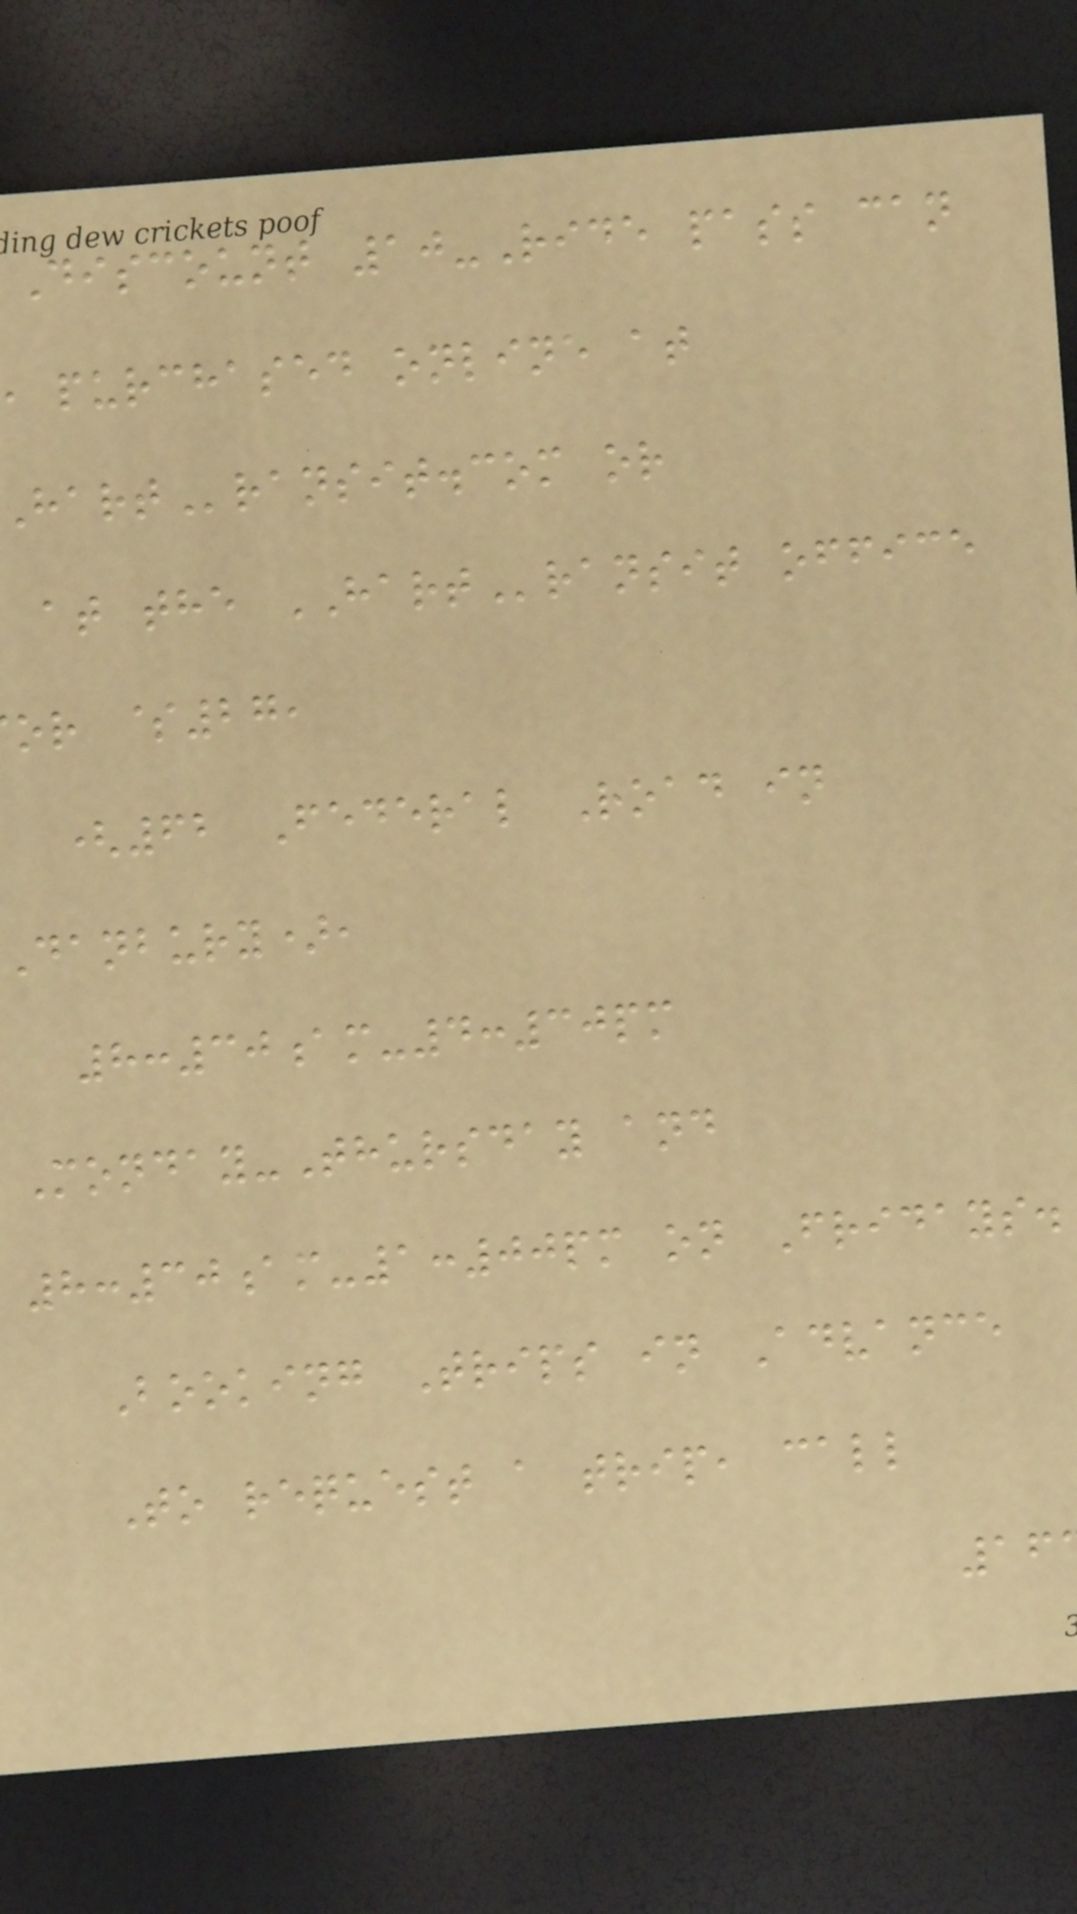Discount 10-Ride pass can
purchased online at
ransit.com or
at the HARTransit office
or $27,
(62 Federal Road in
Danbury),
8:30am-4:30pm
Monday-Thursday and
8:30am-1:00pm on Fridays.
Booking Trips in Advance
To request a trip, call
